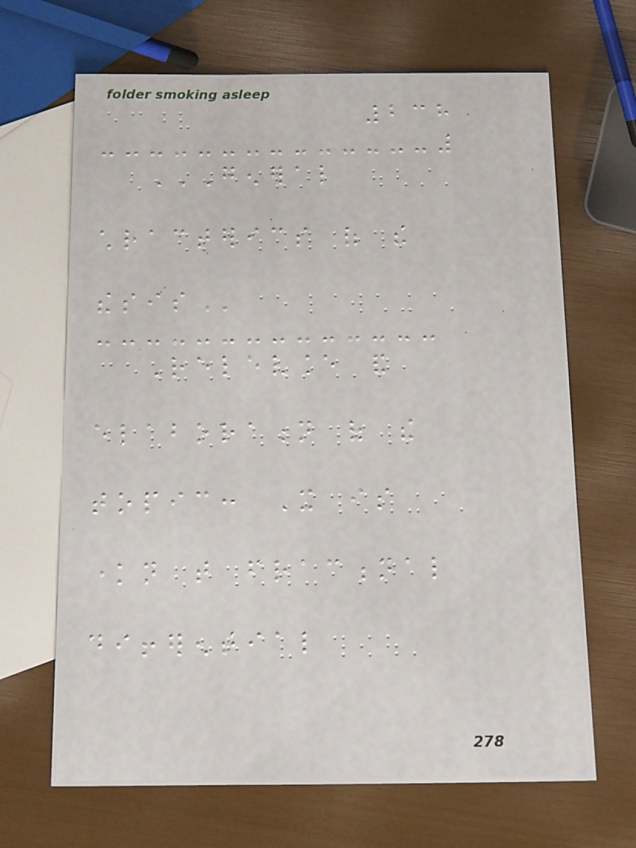238
GENERAL
CHRACTERICS OF THE
THESIS
Relevance and
elaboration of the
topic: It is
known that fractional
differential
